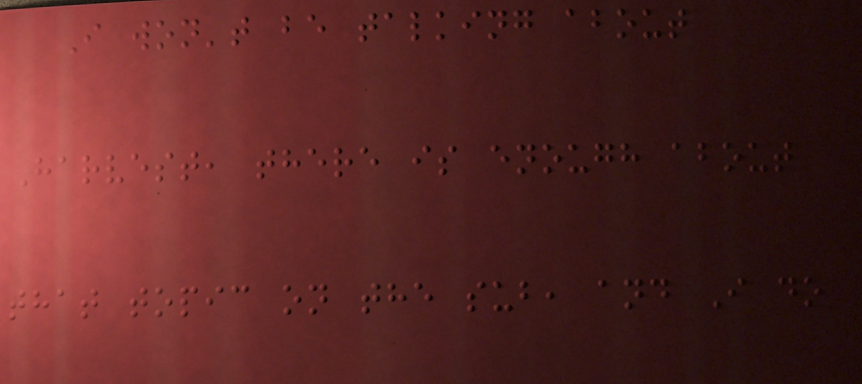I won't be talking about
Harvest, there is enough about
that topic on the sub, and I do
